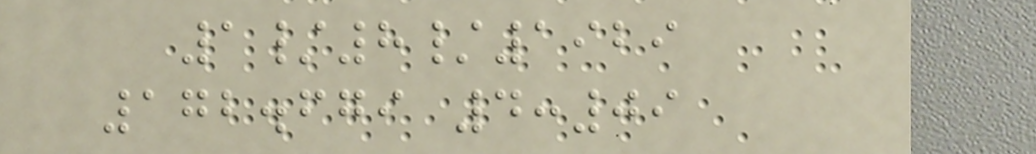1/8/1929
172.679 4:09
